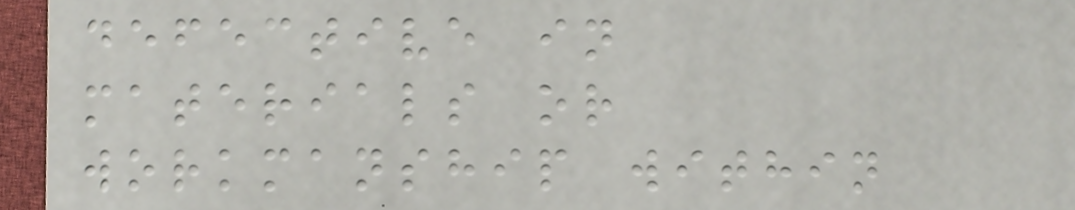defective in
materials or
workmanship within
